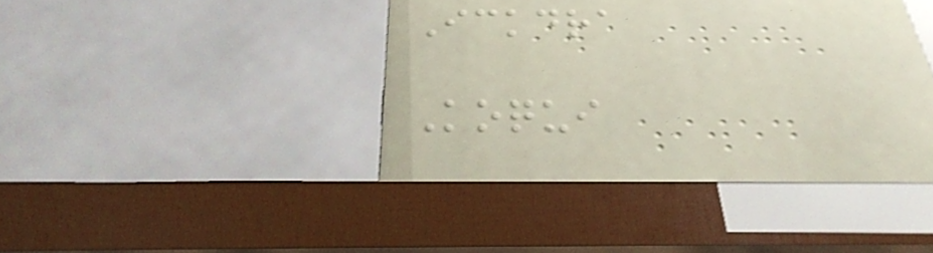Ickdra
Koqui
